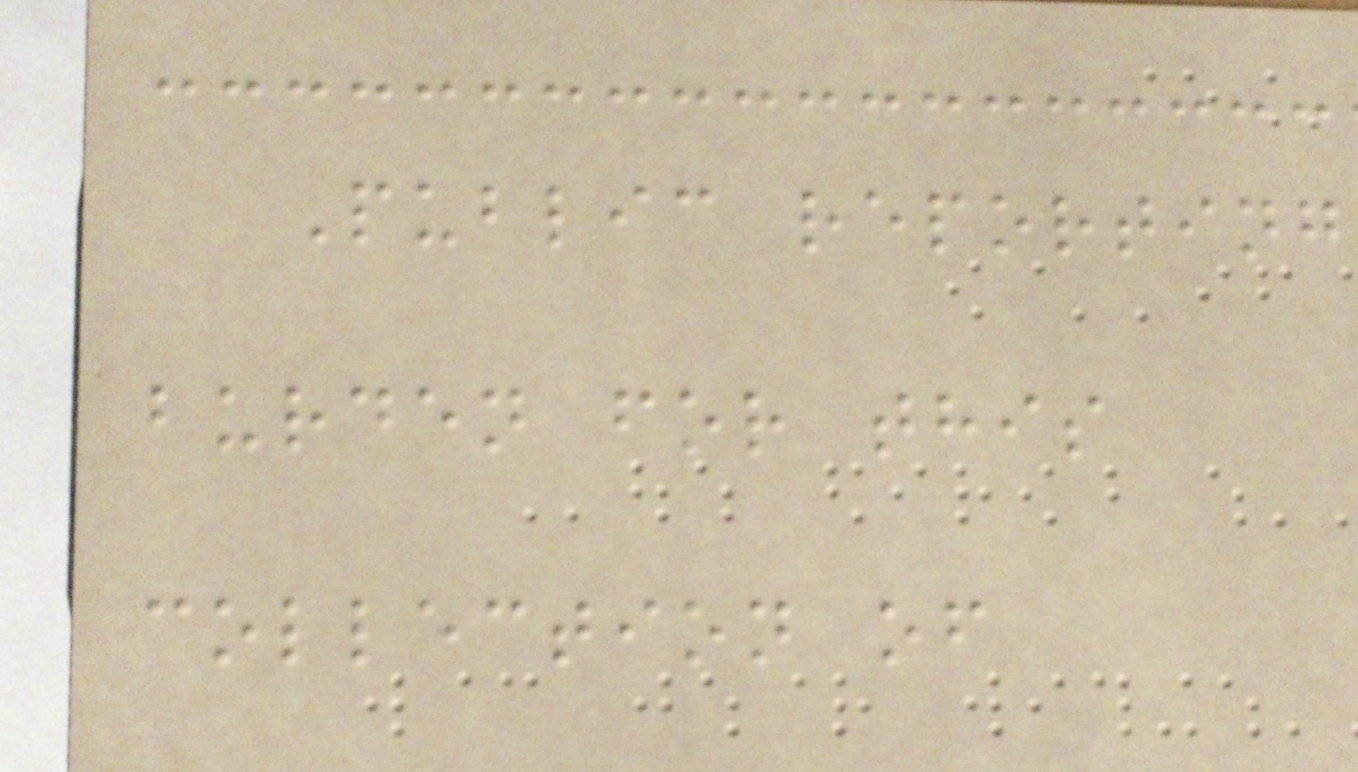Public reporting
burden for this
collection of
